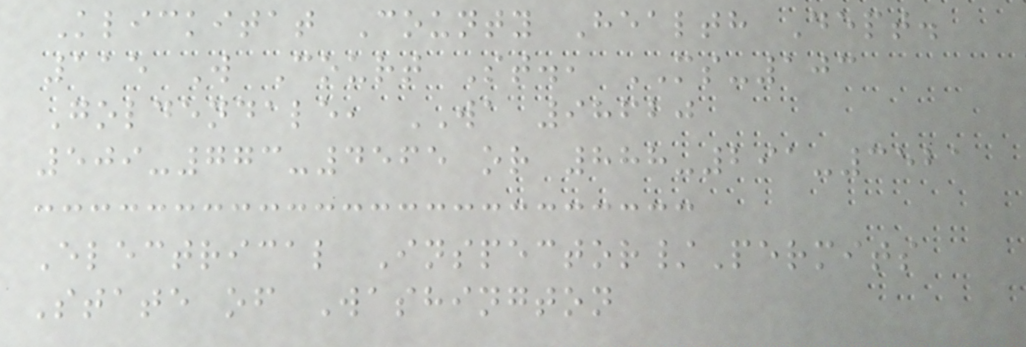Klickitat County Health Dept.
115 W Court St., MS-103
Goldendale, WA 98620
509-773-4565 or 888-291-3521
Electrical Inspector/Permits
State of Washington
